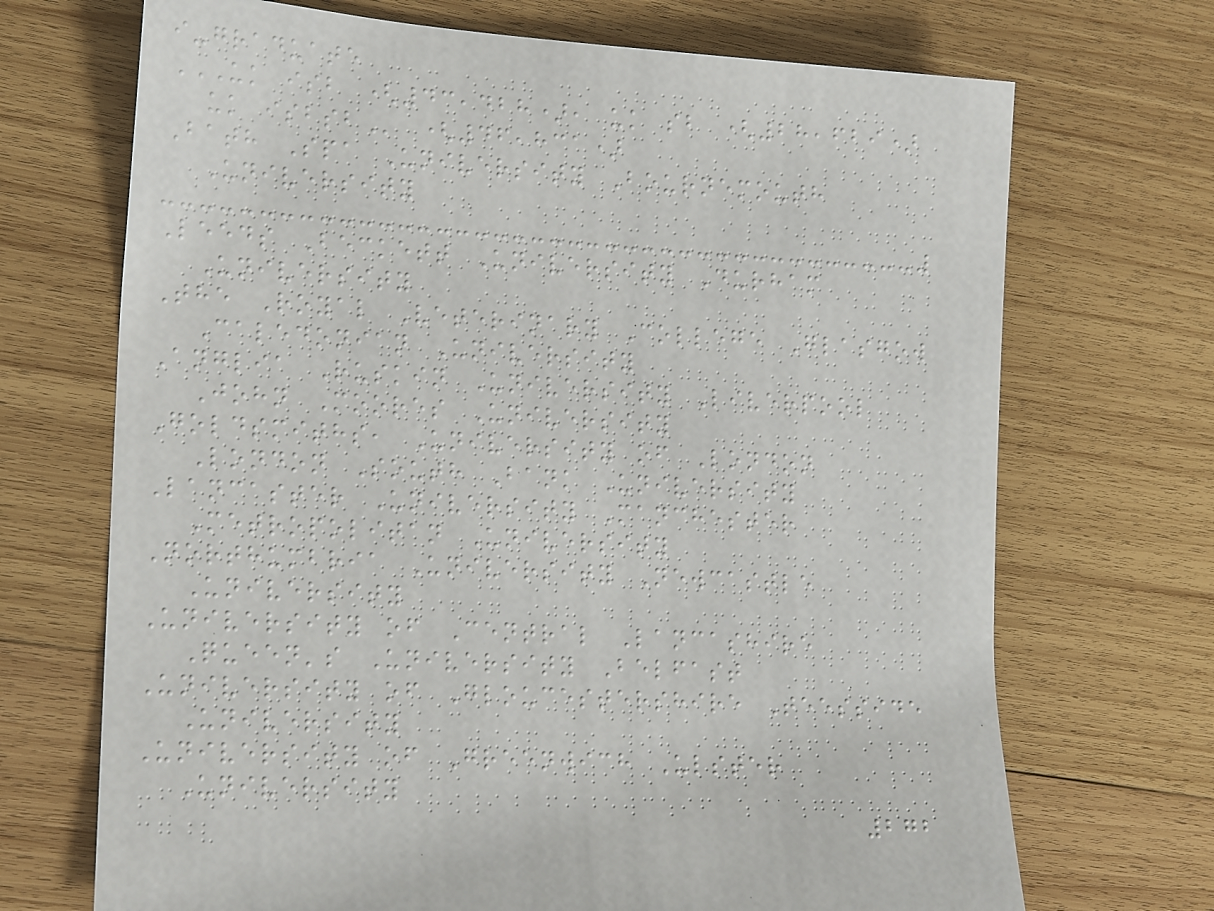i-graduate
UK ISB (43,428), UK SB (28,629)
UK ISBSB (46,831)
Bath Spa University Bournemouth
University
Leeds Beckett University Durham
University
The Royal Veterinary College Glasgow
Caledonian University
Anglia Ruskin University Liverpool
John Moores University
Goldsmiths, University of London
London South Bank University
Lancaster University Manchester
Metropolitan University
Northumbria University Newcastle
University
University of Central Lancashire
Queen's University Belfast
University of Gloucestershire Teesside
University
University of Greenwich Ulster
University
272
